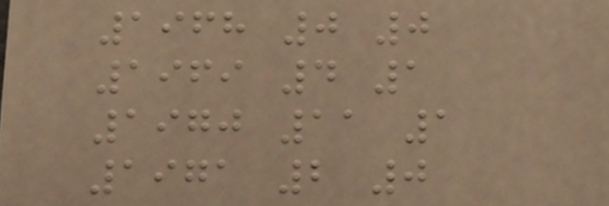1968 0 0
1969 4 1
1970 11 1
1971 2 0
